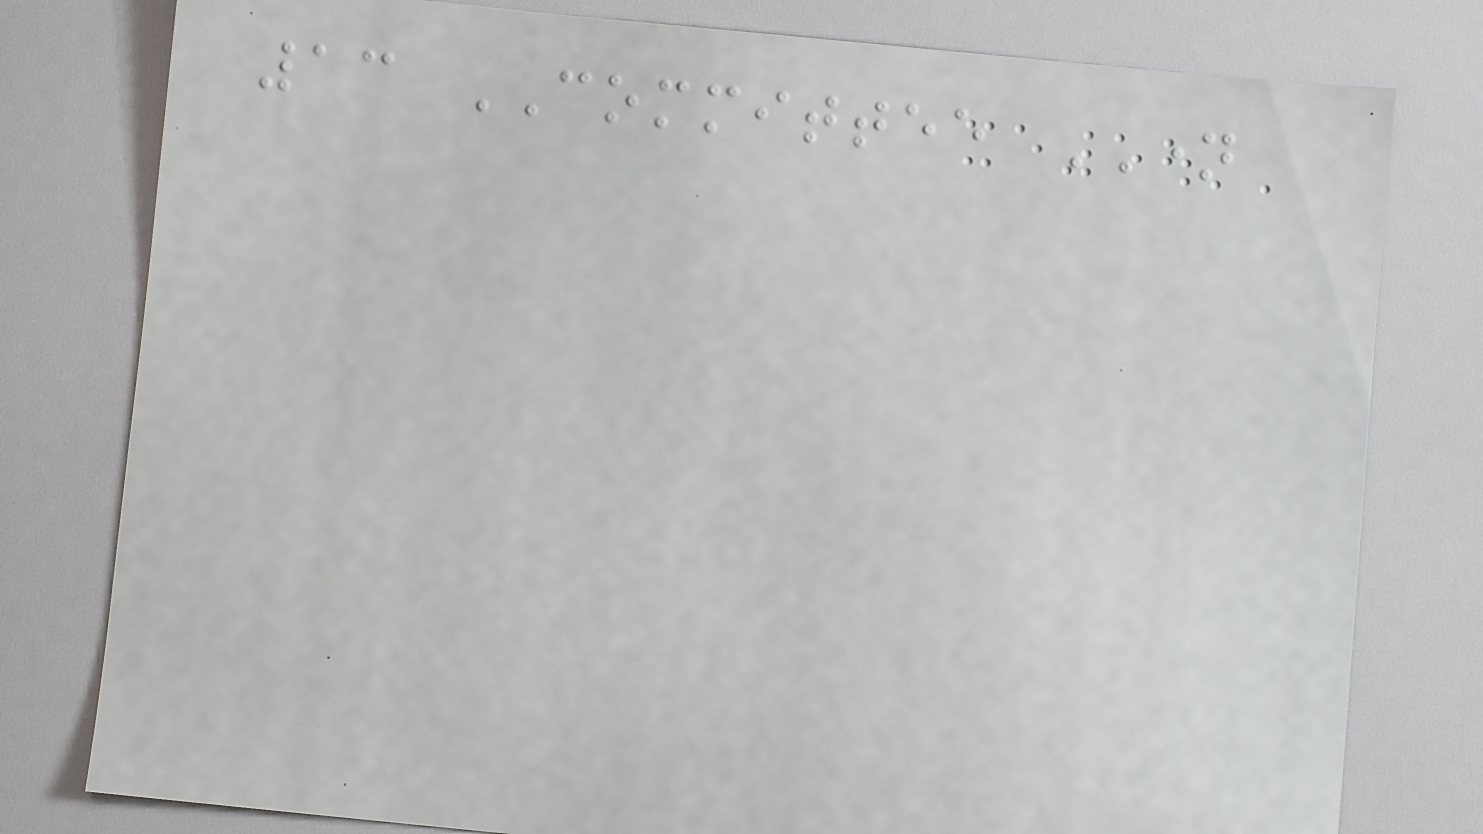13 COMMITTEE NAME
